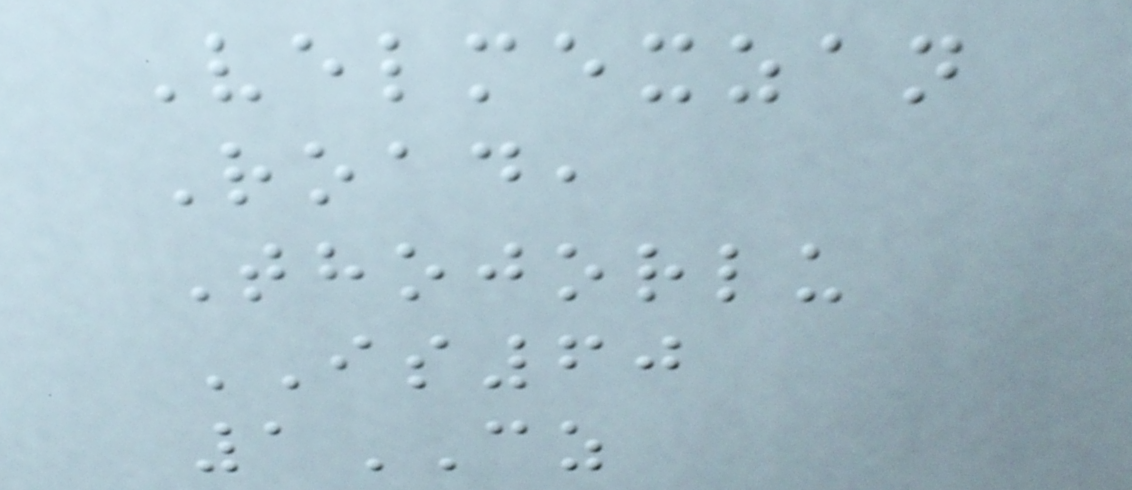Velmexzan
Road,
Thojorlu
IS60
1CZ
